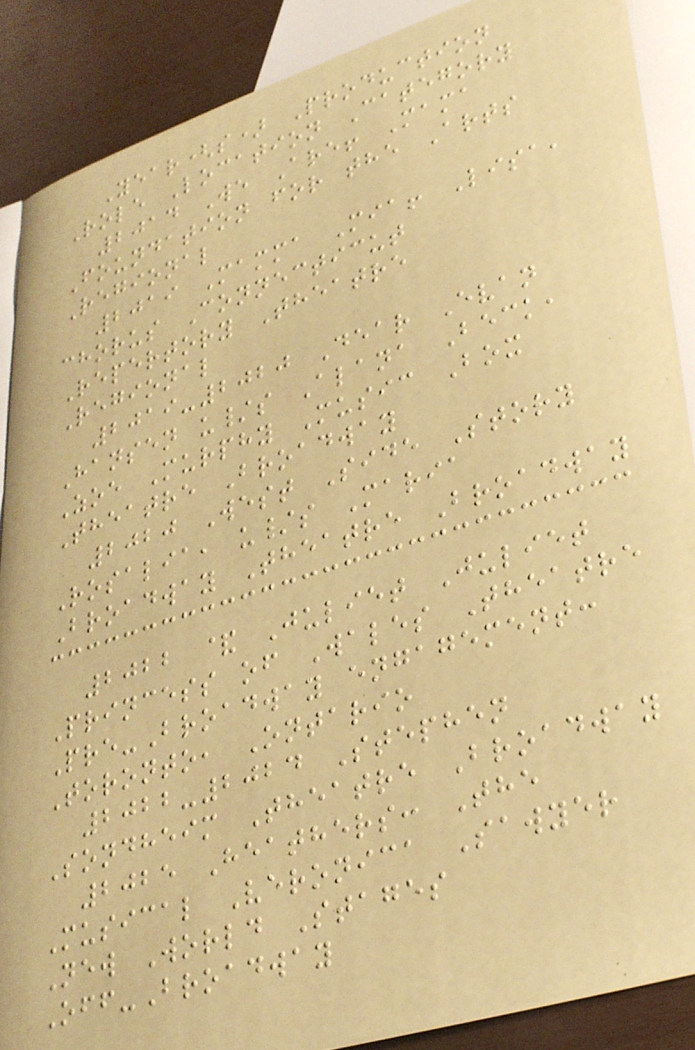Year(s) Production
Role Location Category
2014 We Are! Mama
Foundation for the Arts
Regional
2019 Mamma Mia! Lisa,
chorus Connecticut
Repertory Theatre
Regional
2019-2020 Dear Evan
Hansen u/s Alana Beck,
Zoe Murphy Music Box
Theatre Broadway
2020 West Side Story
Rosalia, u/s Maria
Broadway Theatre Broadway
2022 & Juliet Juliet
Princess of Wales Theatre
Pre-Broadway engagement:
Toronto, Ontario
2022-2024 Stephen
Sondheim Theatre Broadway
2025 Heathers: The
Musical Veronica Sawyer
New World Stages
Off-Broadway
